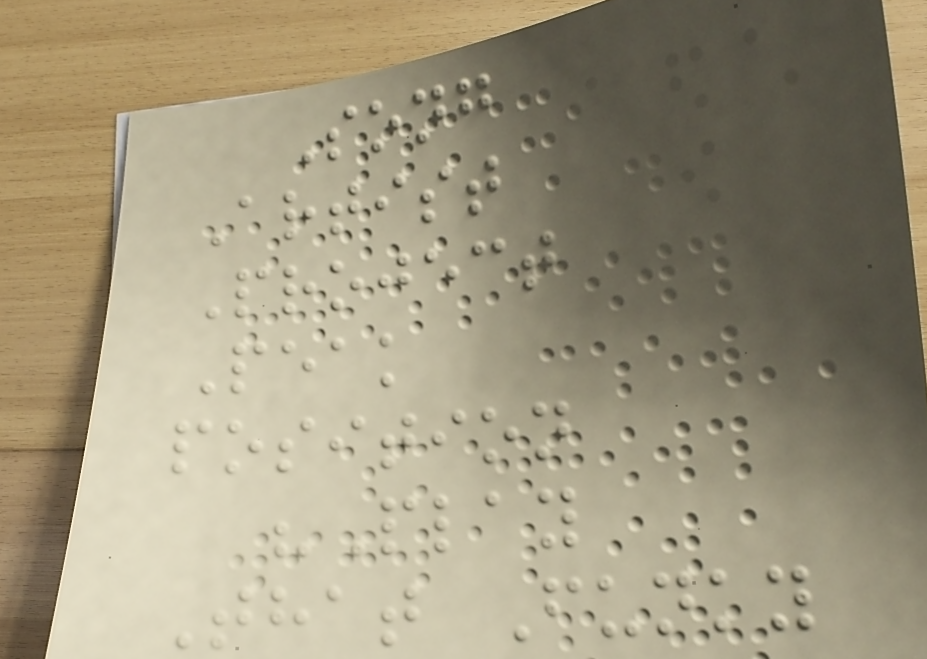Song
Artist
Project
Peak
position
"Play
That Funky
